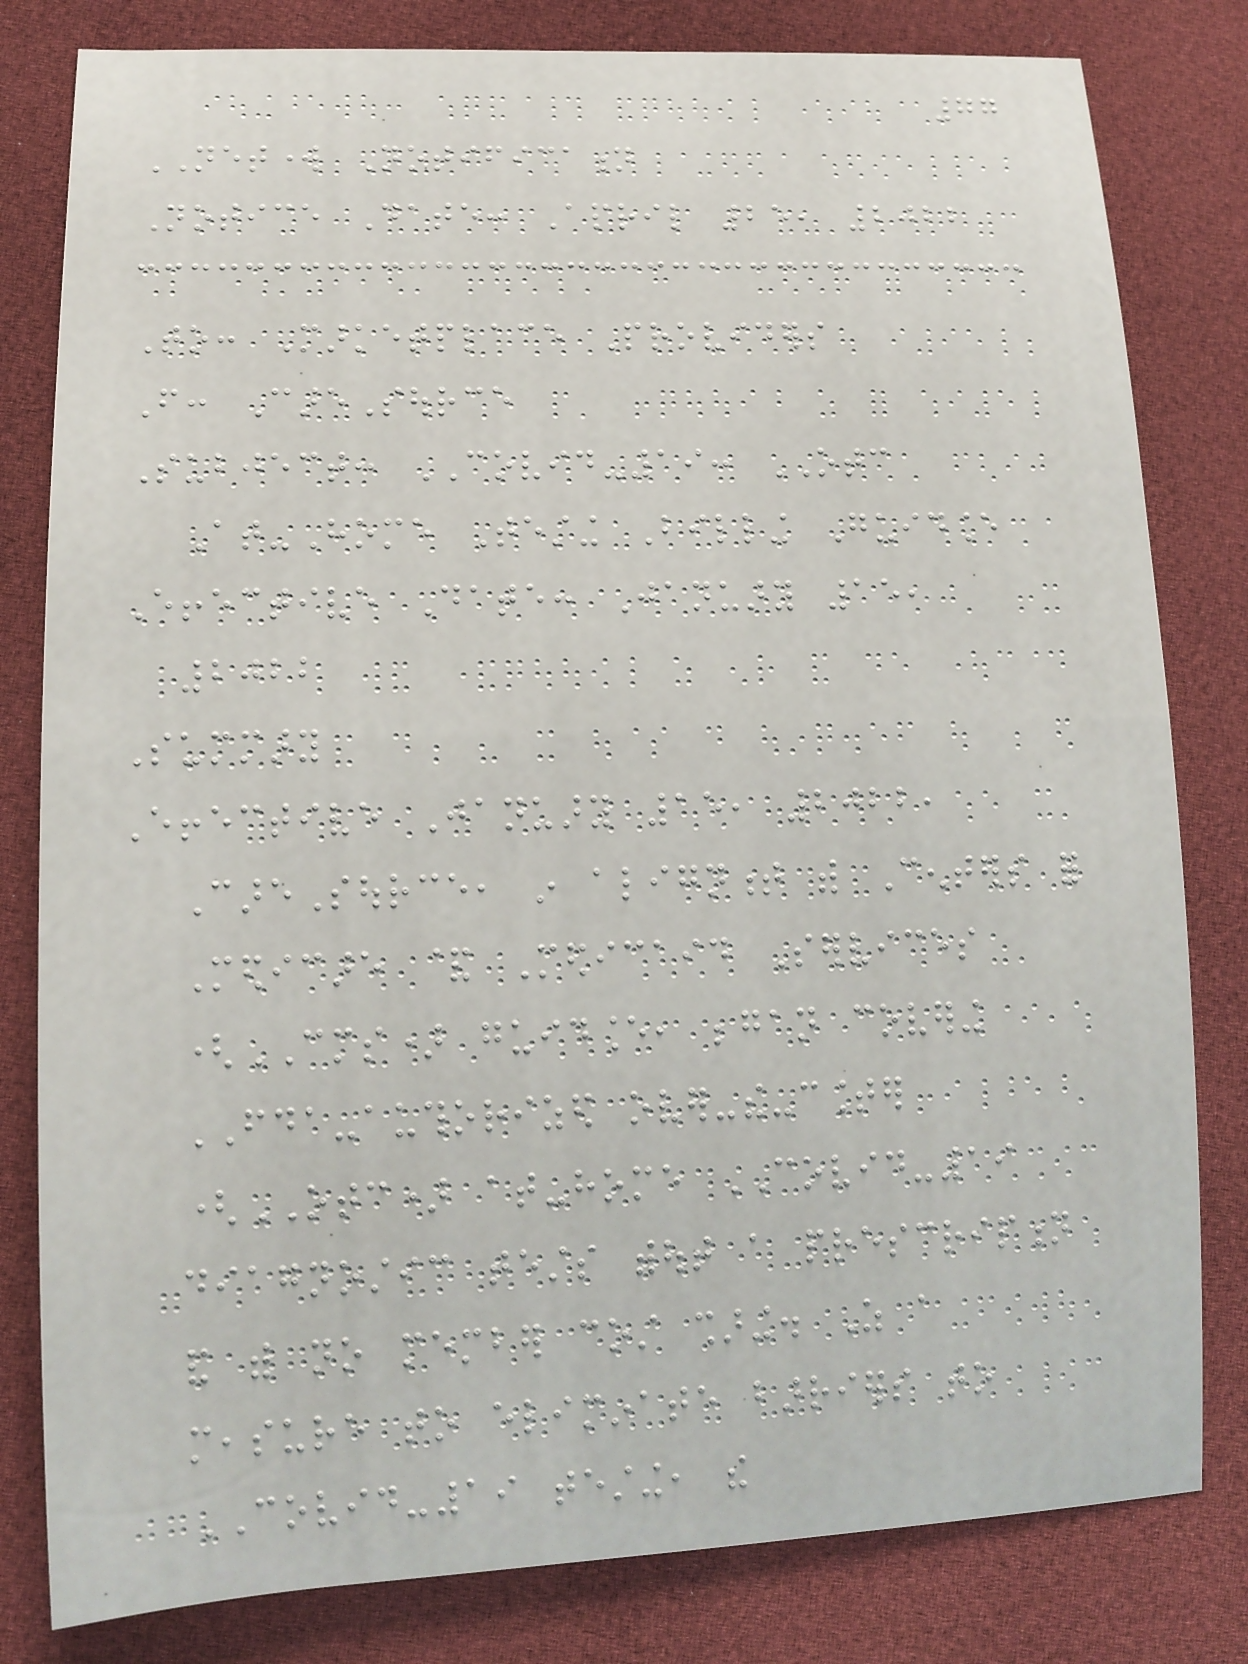77
NETWORK Notification
Notice Date: April 25, 2022
To: Marketplace Providers
From: CareSource
Subject: COVID-19: OTC
At-Home Testing Billing Guidance
Effective Date: January 15,
2022
Summary
Effective January 15, 2022,
CareSource, in alignment with Centers for
Medicare & Medicaid Services
(CMS) guidance, began covering
FDA-authorized over-the-counter
(OTC) at-home COVID-19
diagnostic tests without a prescription
and with no member cost sharing. As a
measure to eliminate barriers to
COVID-19 testing, the
